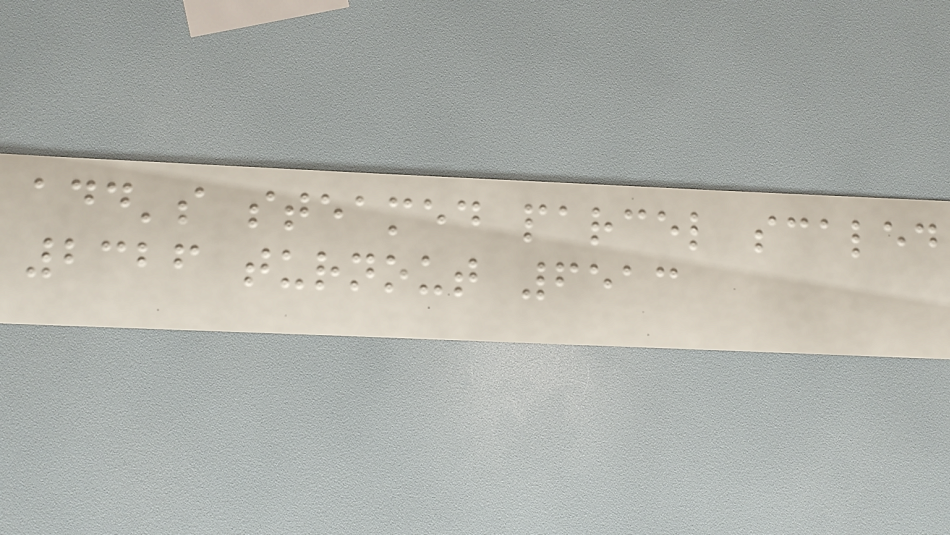add's steamed parcel scaled
2326 turnout 6513
